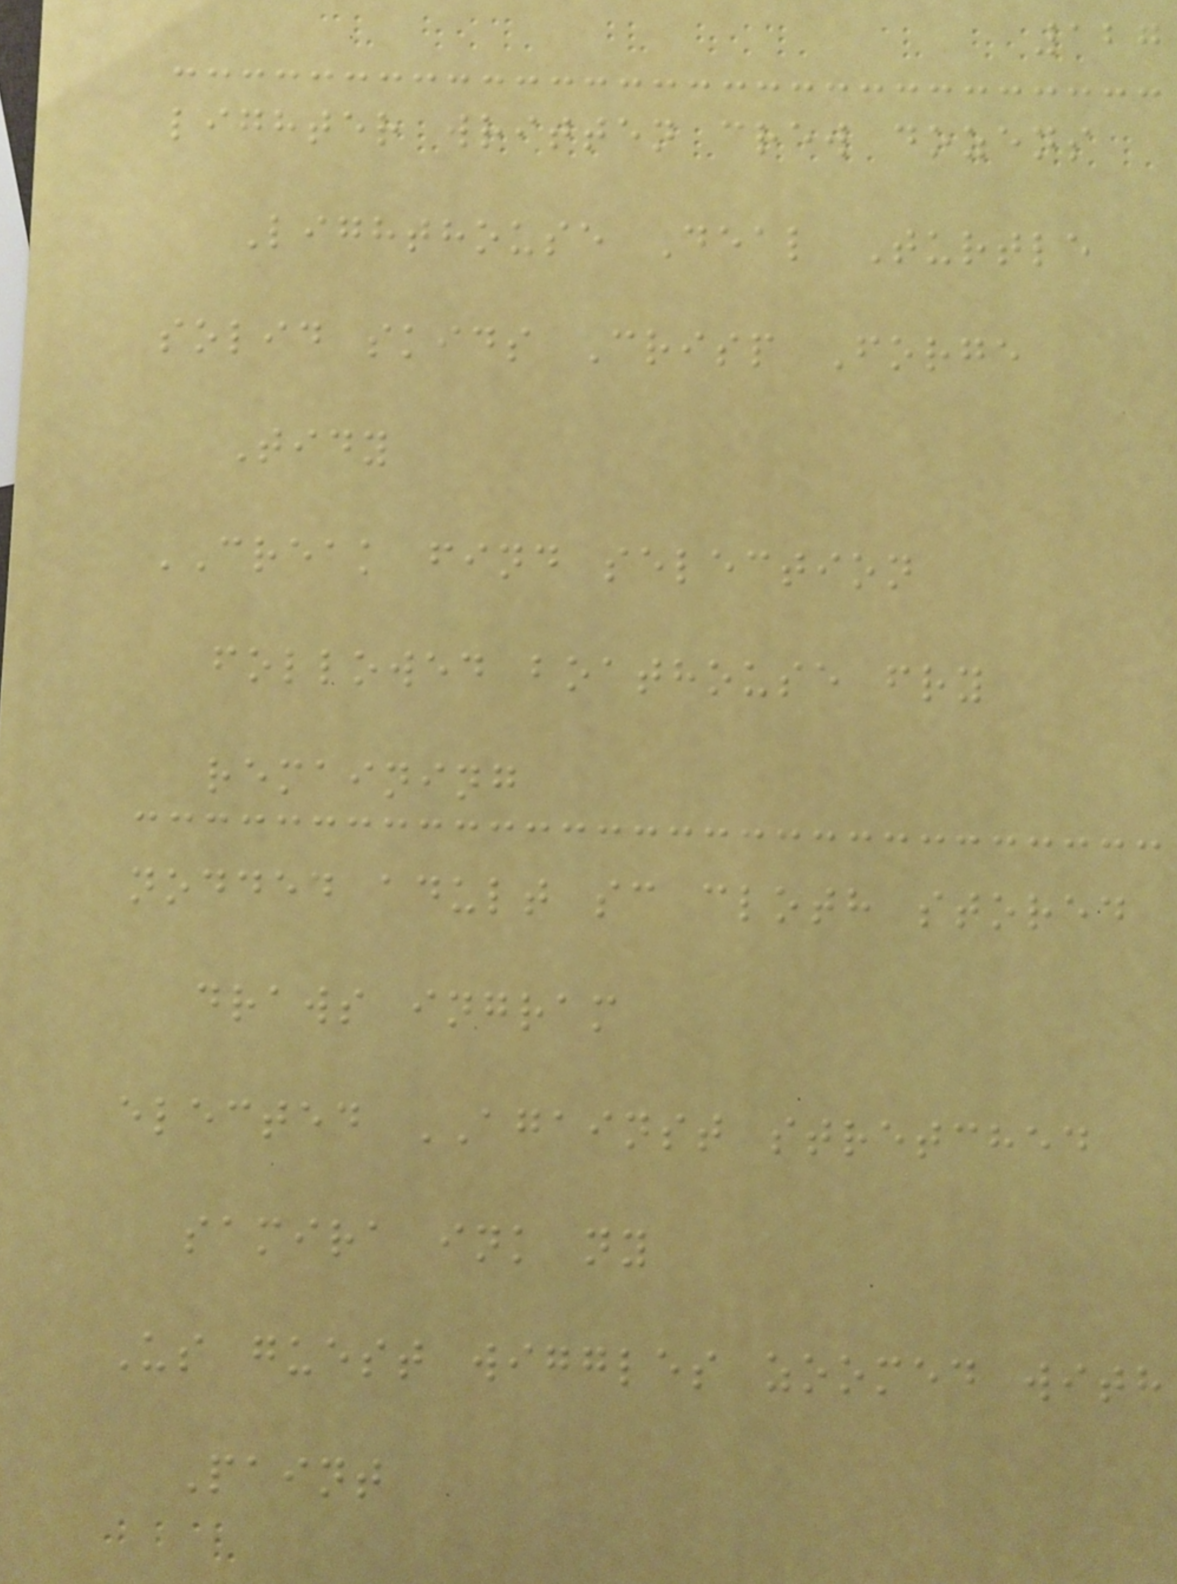127
lighter written crew dozens
Lighthouse Deal Turtle
solid skids Crisp Forge
Tidy
CREAK find selection
followed boathouse fry
remaining
nodded adult sc cloth stored
draws ingram
elected AGAINST stretched
samira ink ny
Us guest wiggles zoomed with
Paint
